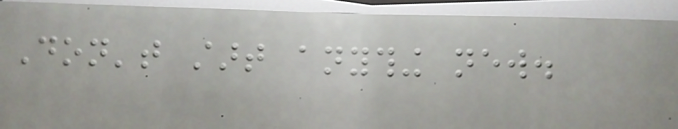Don't start anything new.
